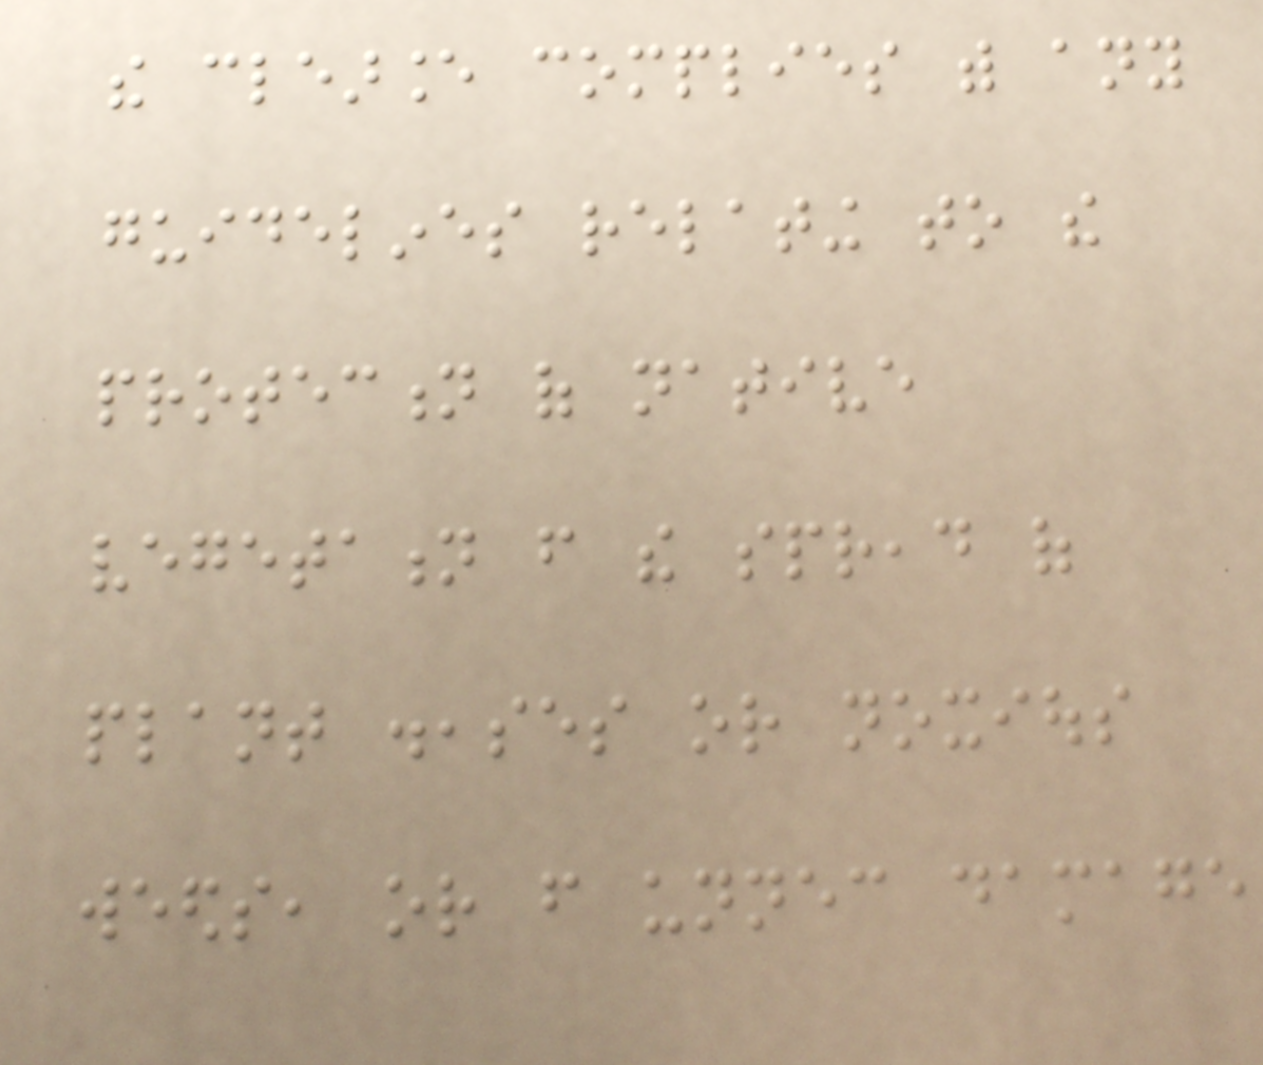the clearance complies with any
guidelines relating to the
protection of native
vegetation from the spread of
plant diseases or noxious
weeds, or from unnecessary damage
